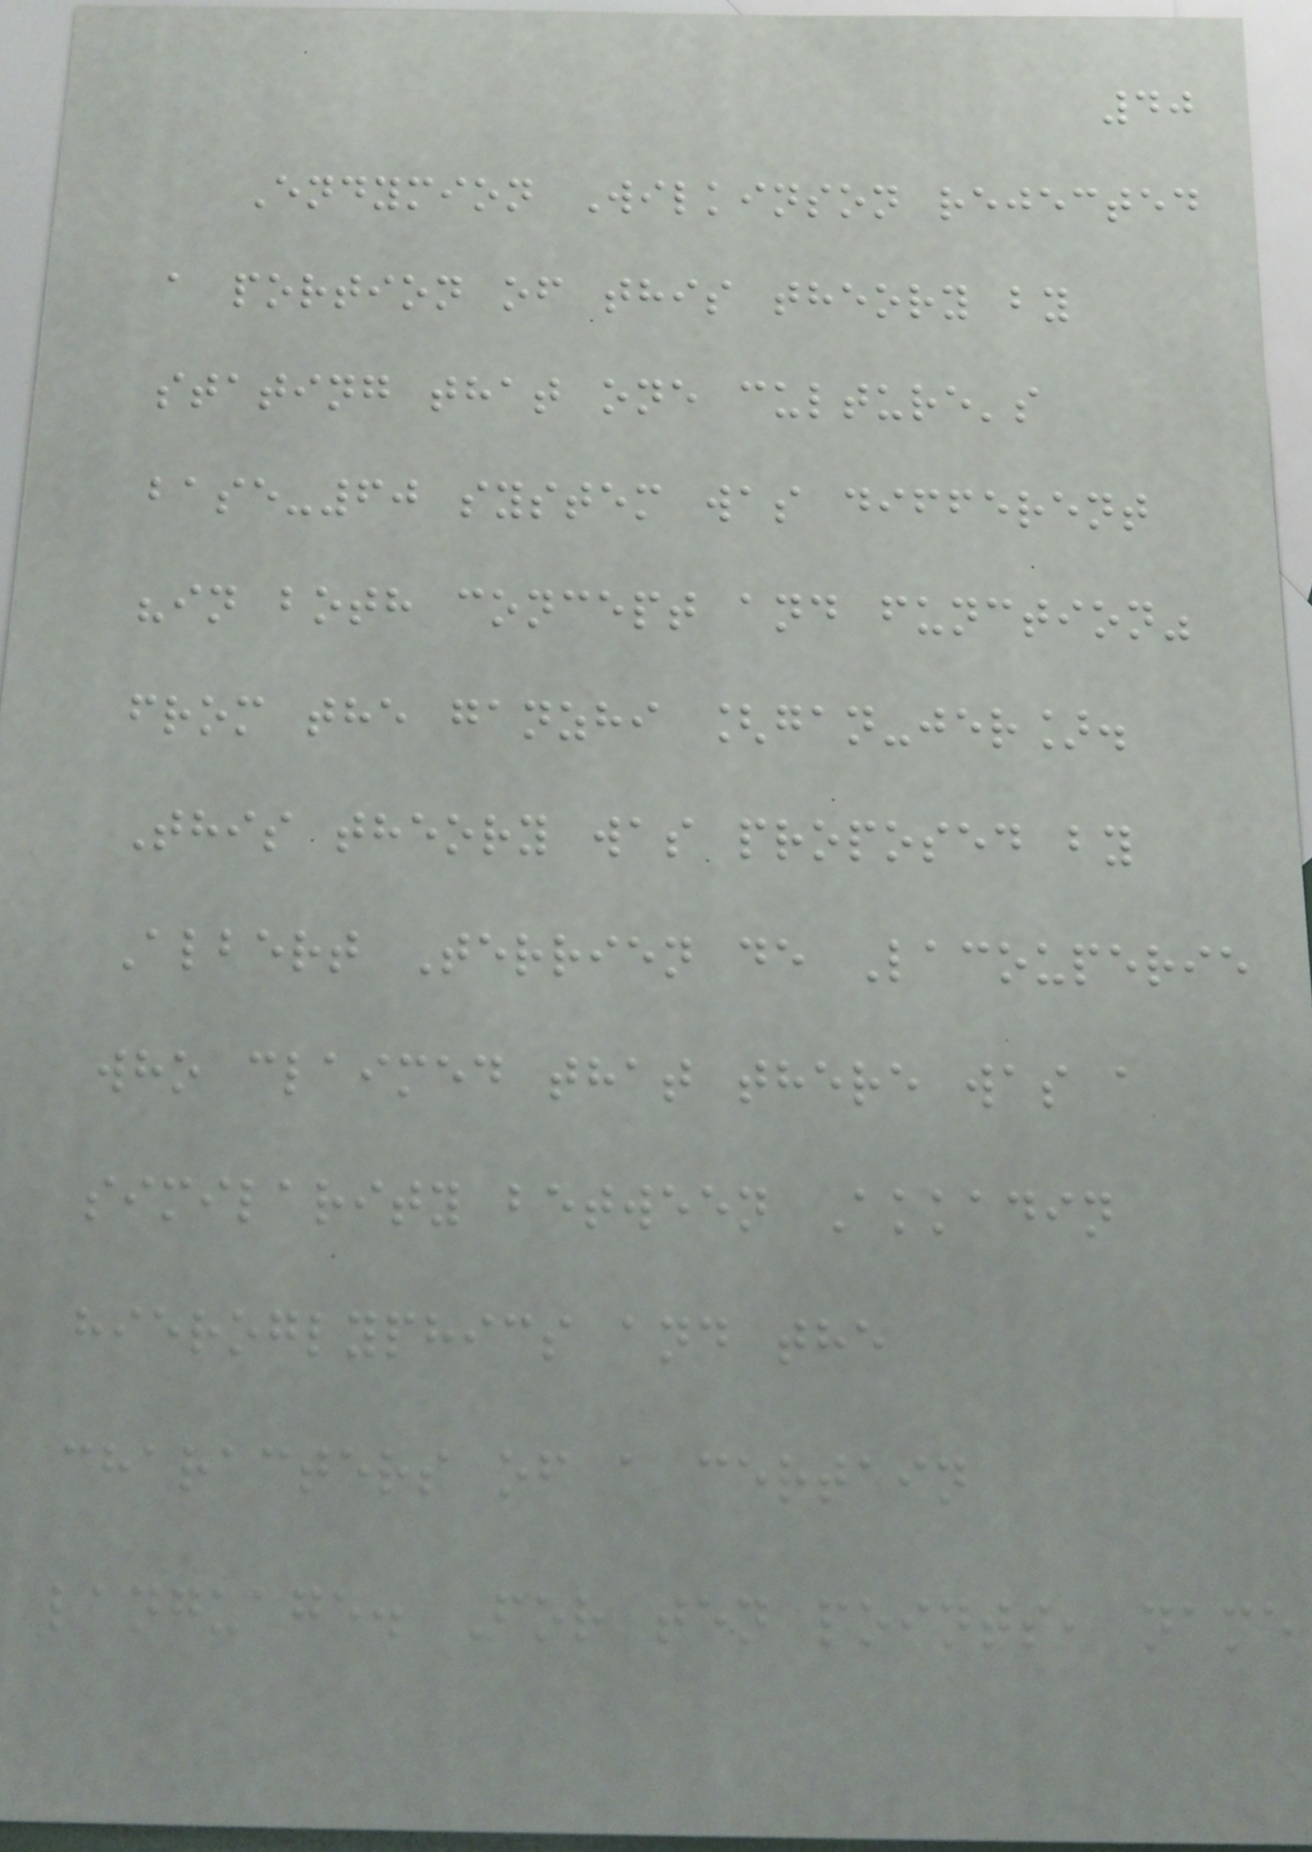40
Endymion Wilkinson rejected
a portion of this theory by
stating that one culture's
base-60 system was different
"in both concept and function"
from the ganzhi [gan-jer].
This theory was proposed by
Albert Terrien de Lacouperie
who claimed that there was a
similarity between Akkadin
hieroglyphics and the
characters of a certain
language. For ten points, name
